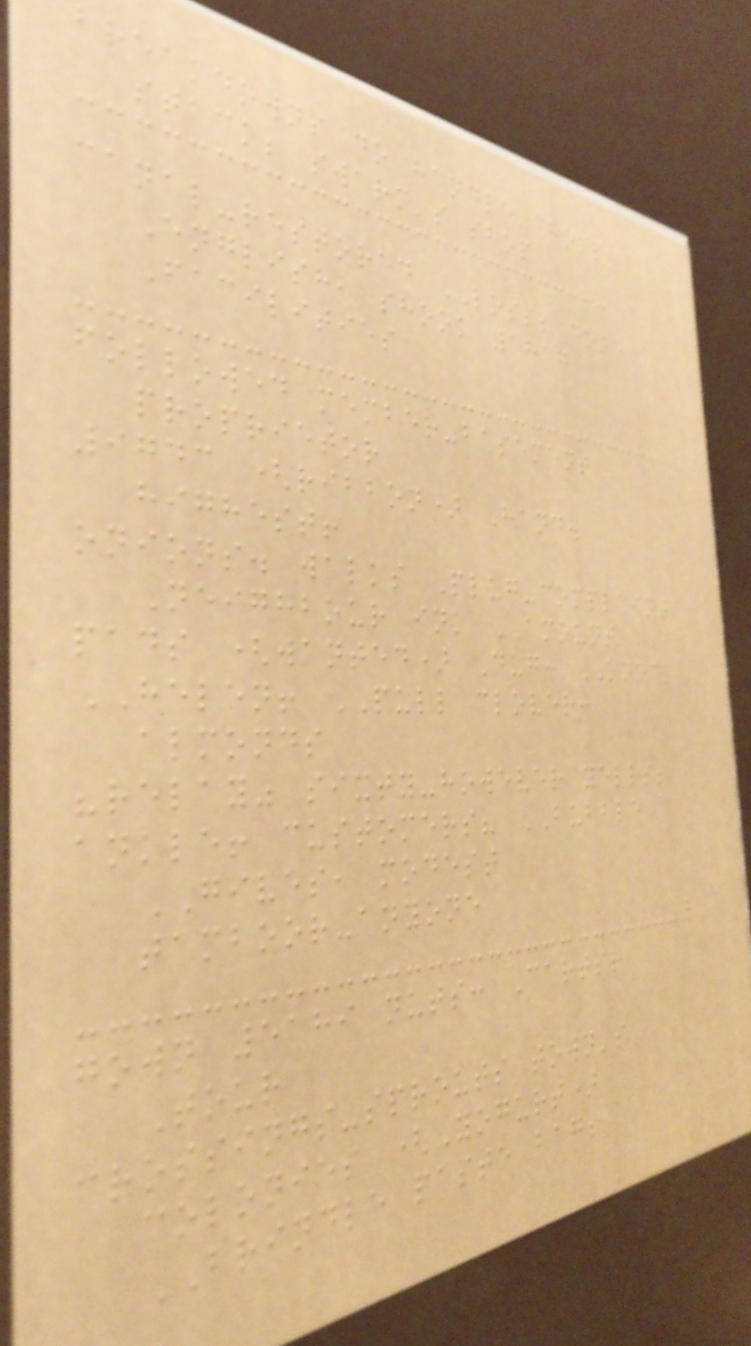breakdowns do handle-chomp
stack; swarm's shop
canal-restored LOSS; done
English, shook 1817
Facilities
followed member-basement
proprietor
9743 (ribbon) Hand.
highest!
onions. walks Plug-complaint
Neighbour ink AMOUNT
pads (wanted) Dug: KNOCK
HELEN! PULL clover:
almonds
"relay" sixty-however yells;
ankle! customers? BUBBLE
GIVES, modest
tamboor-anyone
gown 5189 nuts: Carts!
Tour
crossings-sprouts town's
colonies (Yogurt)
BRINDLE paste bag;
